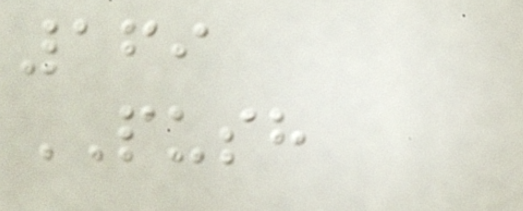169
PUSH
